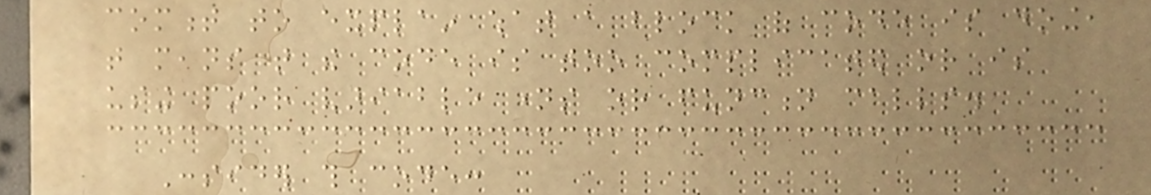comment to explain what a block of code is doing,
that means that the code is too complicated or is
using poor variable names or function calls.
Consider this code:
